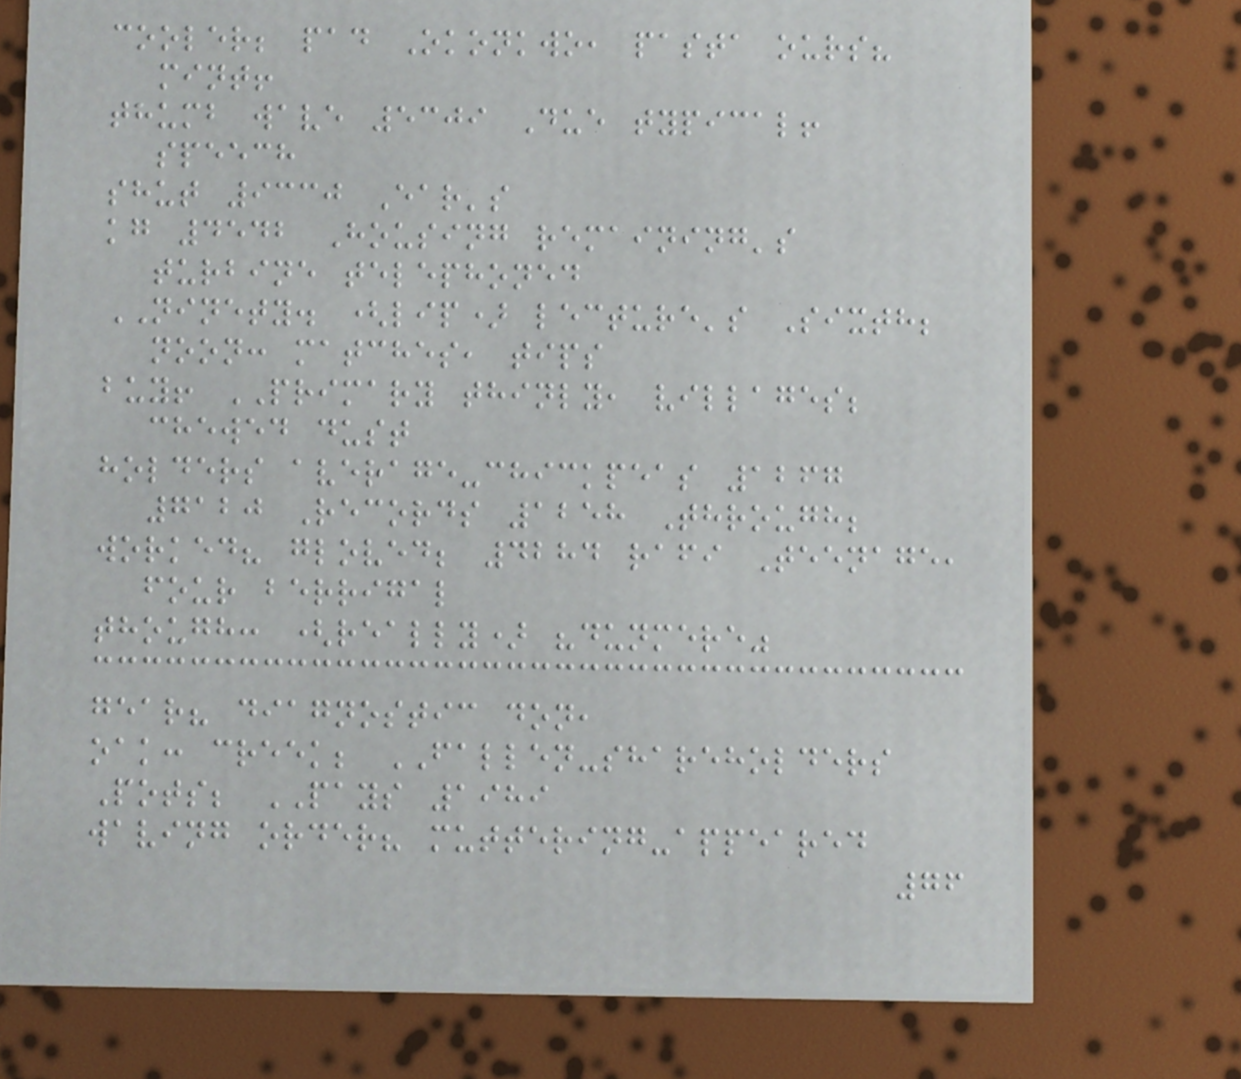cooler; pad Okonkwo, pasta ours?
mint!
thumb wave 5309 Due typical!
speech
shut 9330 Ear's
kg 4542 Housing remaining's
turbine telephoned
NINETY. (lip) lecture's Sixth;
noon: matches, tips
buy! PRIMARY thinly, villages;
chewed dust
holders average-chickpeas 1267
7120 Records 1258 Through;
worked? gloved; 4284 rafi Teenage,
four berrigal
though: (really) "dunmere"
gear? diagnostic don,
oak: creek; FALLEN-shareholders
Pots; PAYS 1989
waving order? muttering-appeared
76
